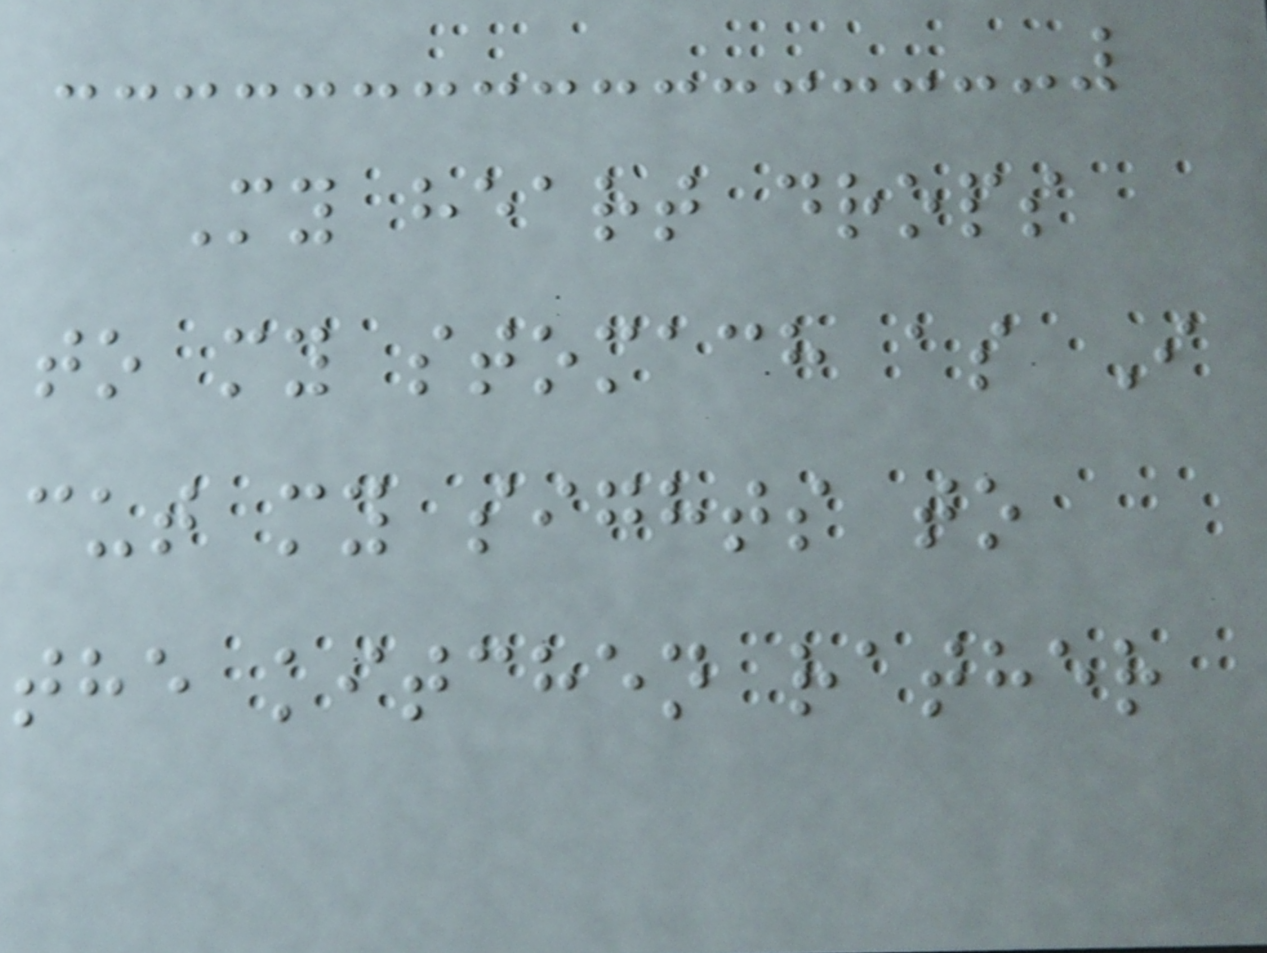My heart drops
to my stomach as I
cut my sights to
the kitchen rather
